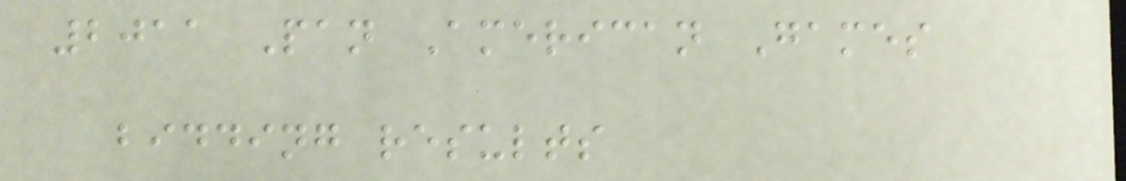2011 Pan American Games
bidding results
